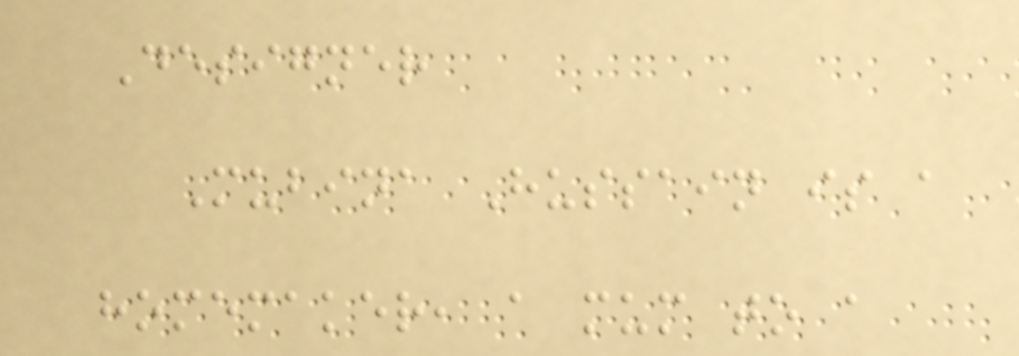Designer
Mubina Hussain is a
homemaker, a mum to a
